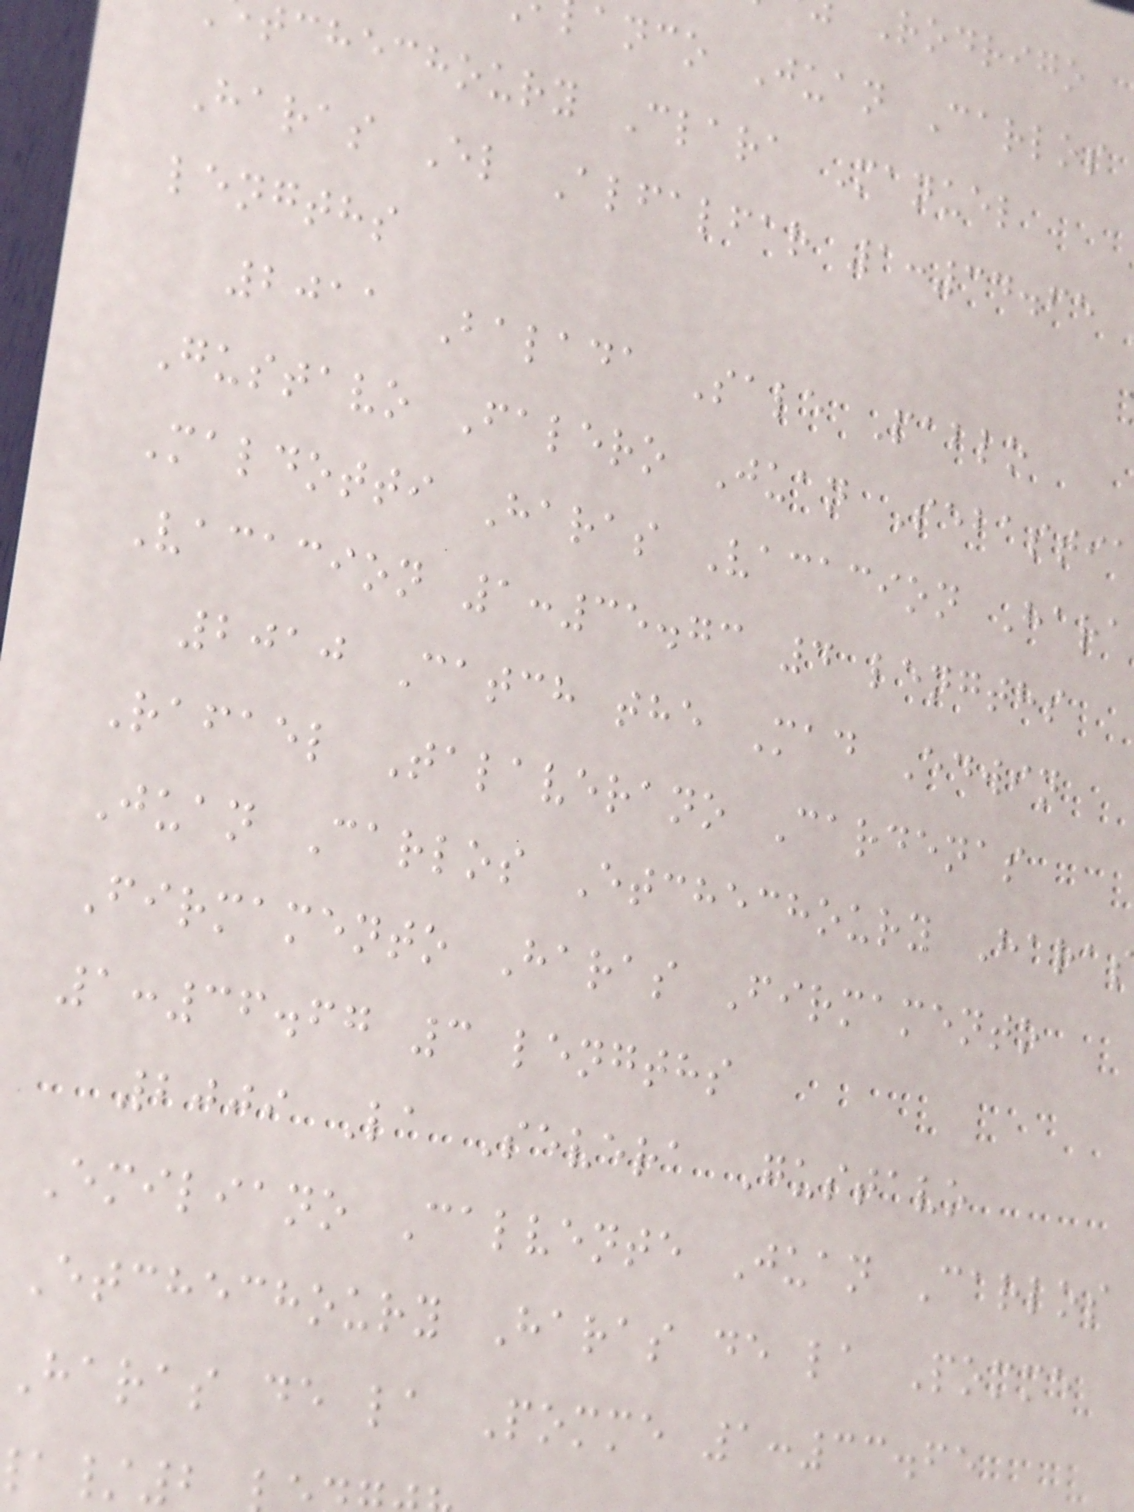Rodrigo
anco Juan Carlos
tchechoury Clara Manuel
Haras El Alfalfar 1:34.65
lengths
2011 Balada Sale Pablo
Gustavo Falero Juan Sebastia
Maldotti Haras Vacacion Hara
Vacacion 1:35.73 4 lengths
2010 Catch the Mad Edwin
Rafael Talaverano Cardenas
Juan Carlos Etchechoury Haras
Firmamento Haras Firmamento
1:36.67 3 lengths
2009 La Severa Gustavo
Emiliano Calvente Juan Carlos
Etchechoury Haras de la Pomme
Haras de la Pomme 1:33.65
/2
